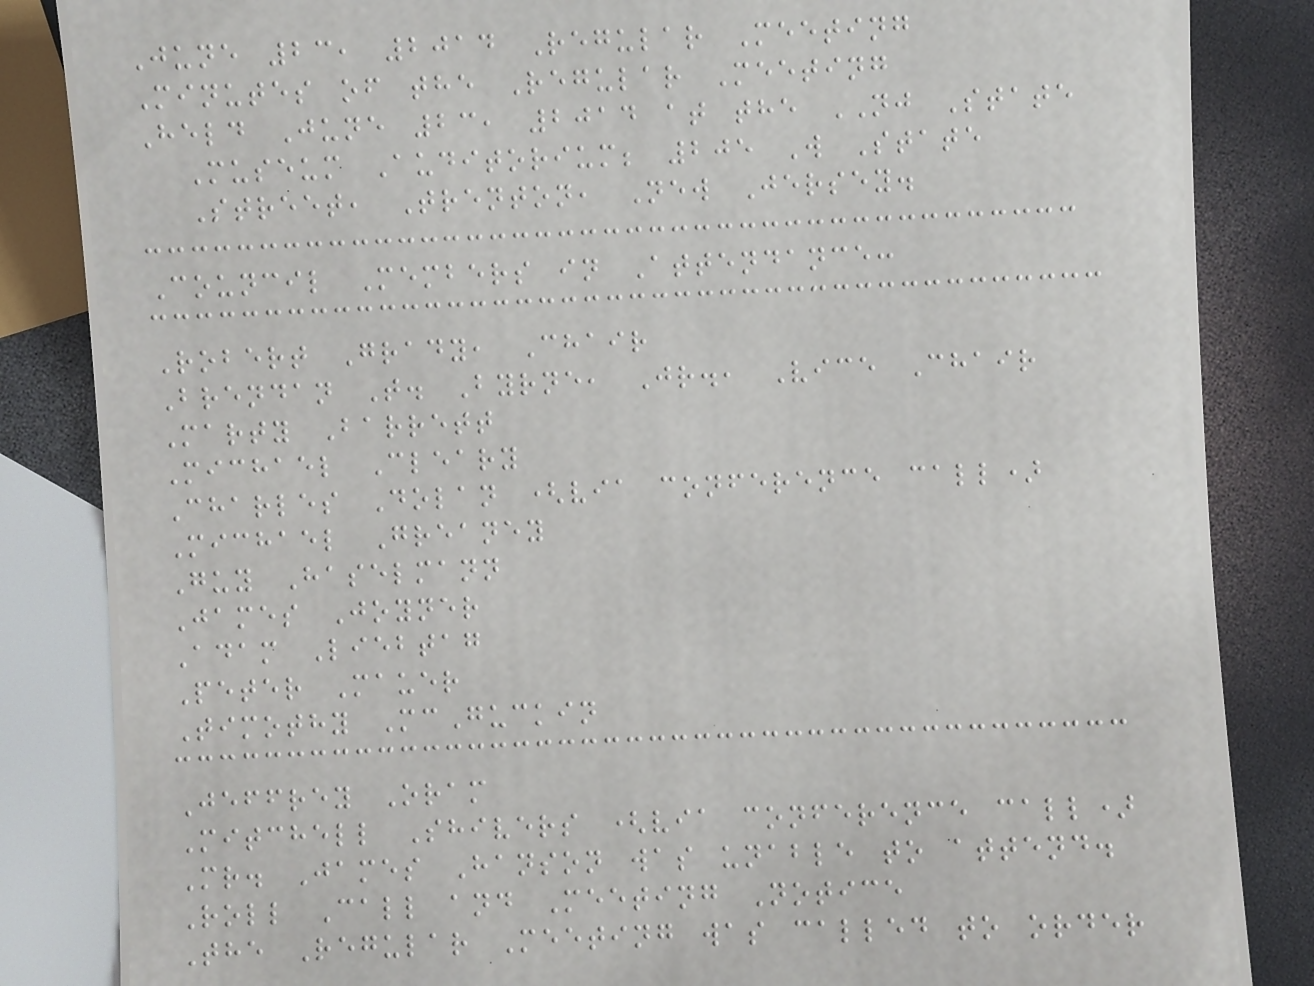June 23, 2014 Regular Meeting
Minutes of the Regular Meeting
Held June 23, 2014 at the NJ State
Museum Auditorium; 205 W State
Street, Trenton, New Jersey.
Council Members in Attendance:
Robert Grady, Chair
Brendan T. Byrne, Jr., Vice Chair
Marty Barrett
Michael Cleary
Charles Dolan (via conference call)
Michael Greaney
Guy Haselmann
James Joyner
Adam Liebtag
Peter Mauer
Timothy McGuckin
Jeffrey Oram
Mitchell Shivers (via conference call)
Mr. James Hanson was unable to attend.
Roll Call and Meeting Notice
The Regular Meeting was called to order
